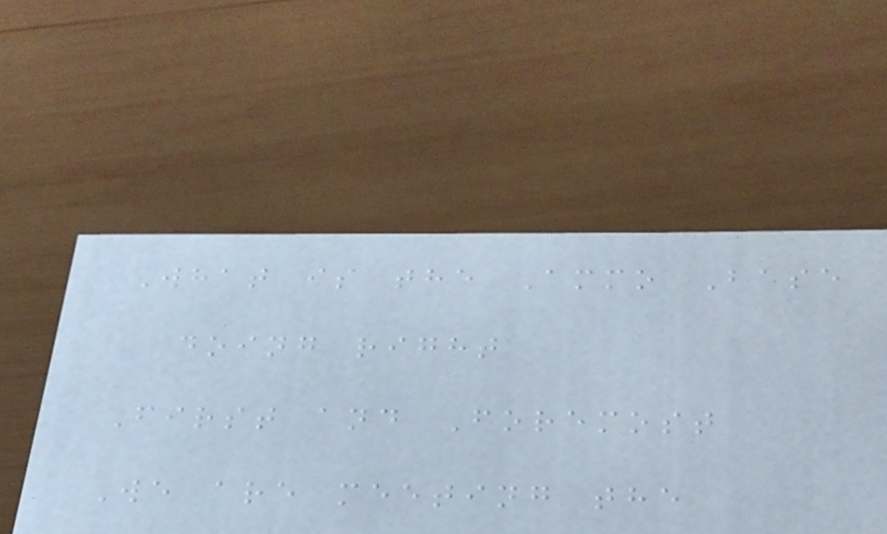What is the Ammo Base
doing right
First and Foremost
We are meeting the
